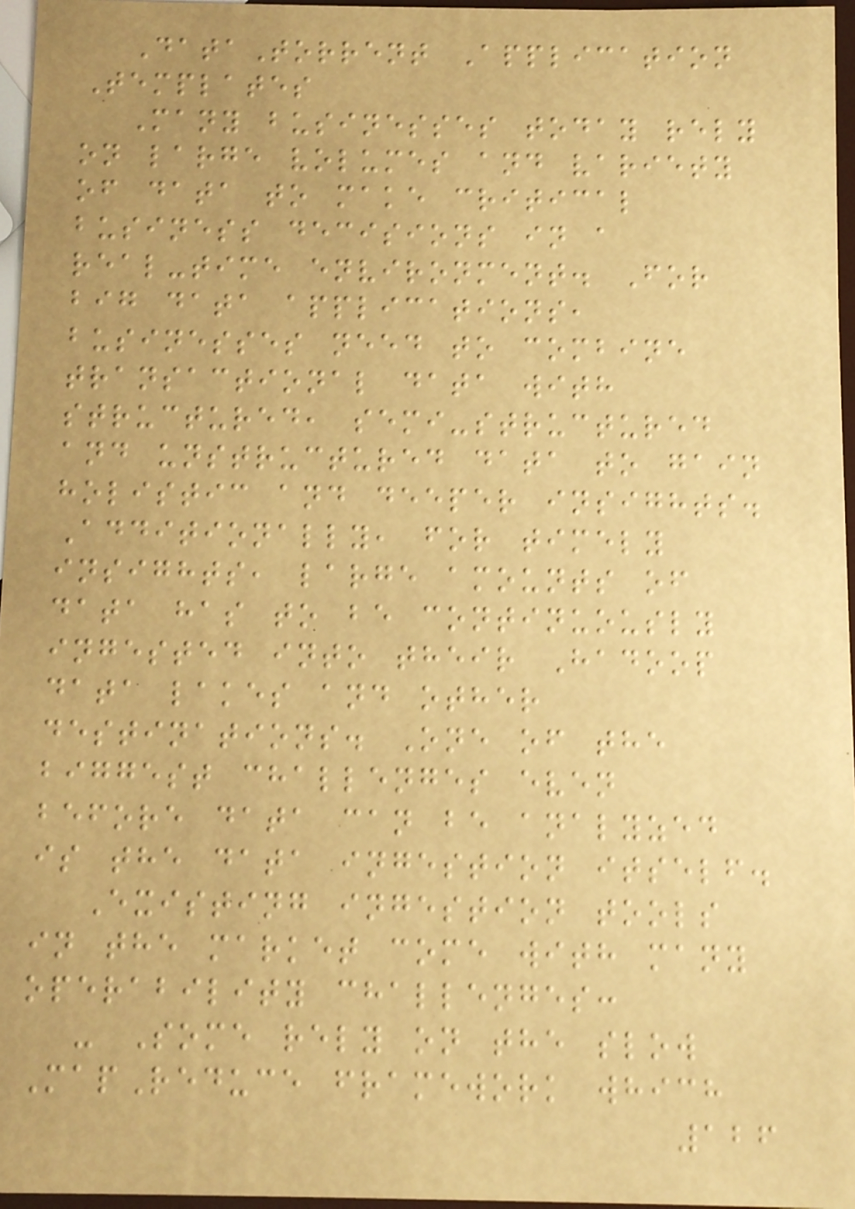DataTorrent Application
Templates
Many businesses today rely
on large volumes and variety
of data to make critical
business decisions in a
real-time environment. For
big data applications,
businesses need to combine
transactional data with
structured, semi-structured
and unstructured data to gain
holistic and deeper insights.
Additionally, for timely
insights, large amounts of
data has to be continuously
ingested into their Hadoop
data lakes and other
destinations. One of the
biggest challenges even
before data can be analyzed
is the data ingestion itself.
Existing ingestion tools
in the market come with many
operability challenges:
- Some rely on the slow
MapReduce framework which
126
